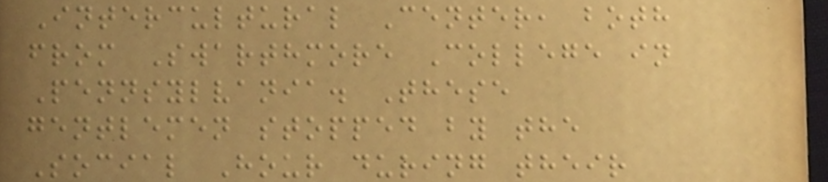Intercultural Center, both
from Swarthmore College in
Pennsylvania. These
gentlemen stopped by the
Social Hour during their
